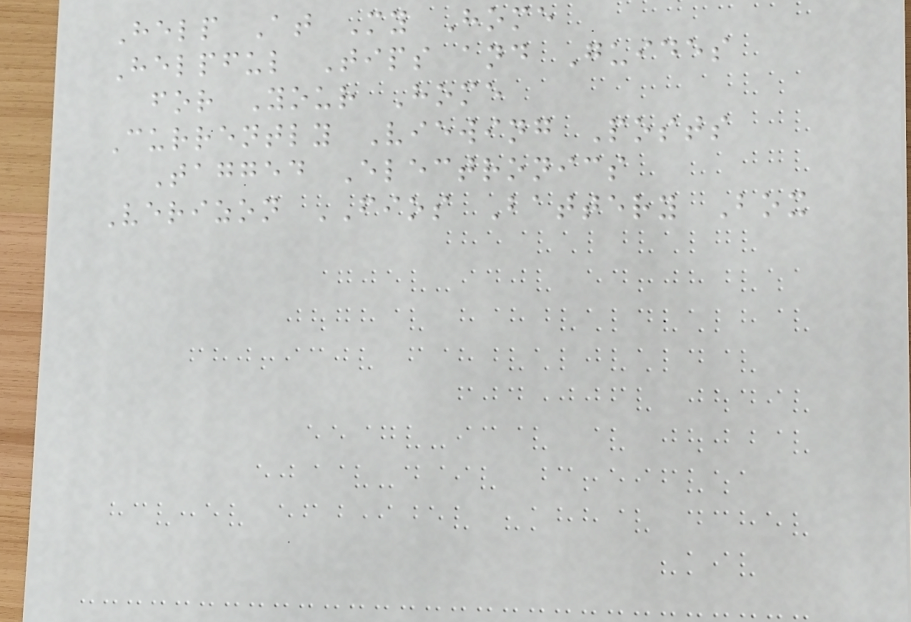Help At My Home
Helpful Tips and Guides
for Your Home
Currently Viewing Posts
Tagged Electronics
Verizon FIOS Battery Box
